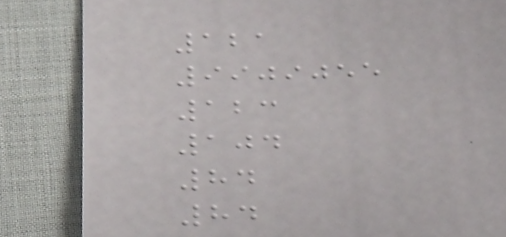121
9909055
123
104
84
84
